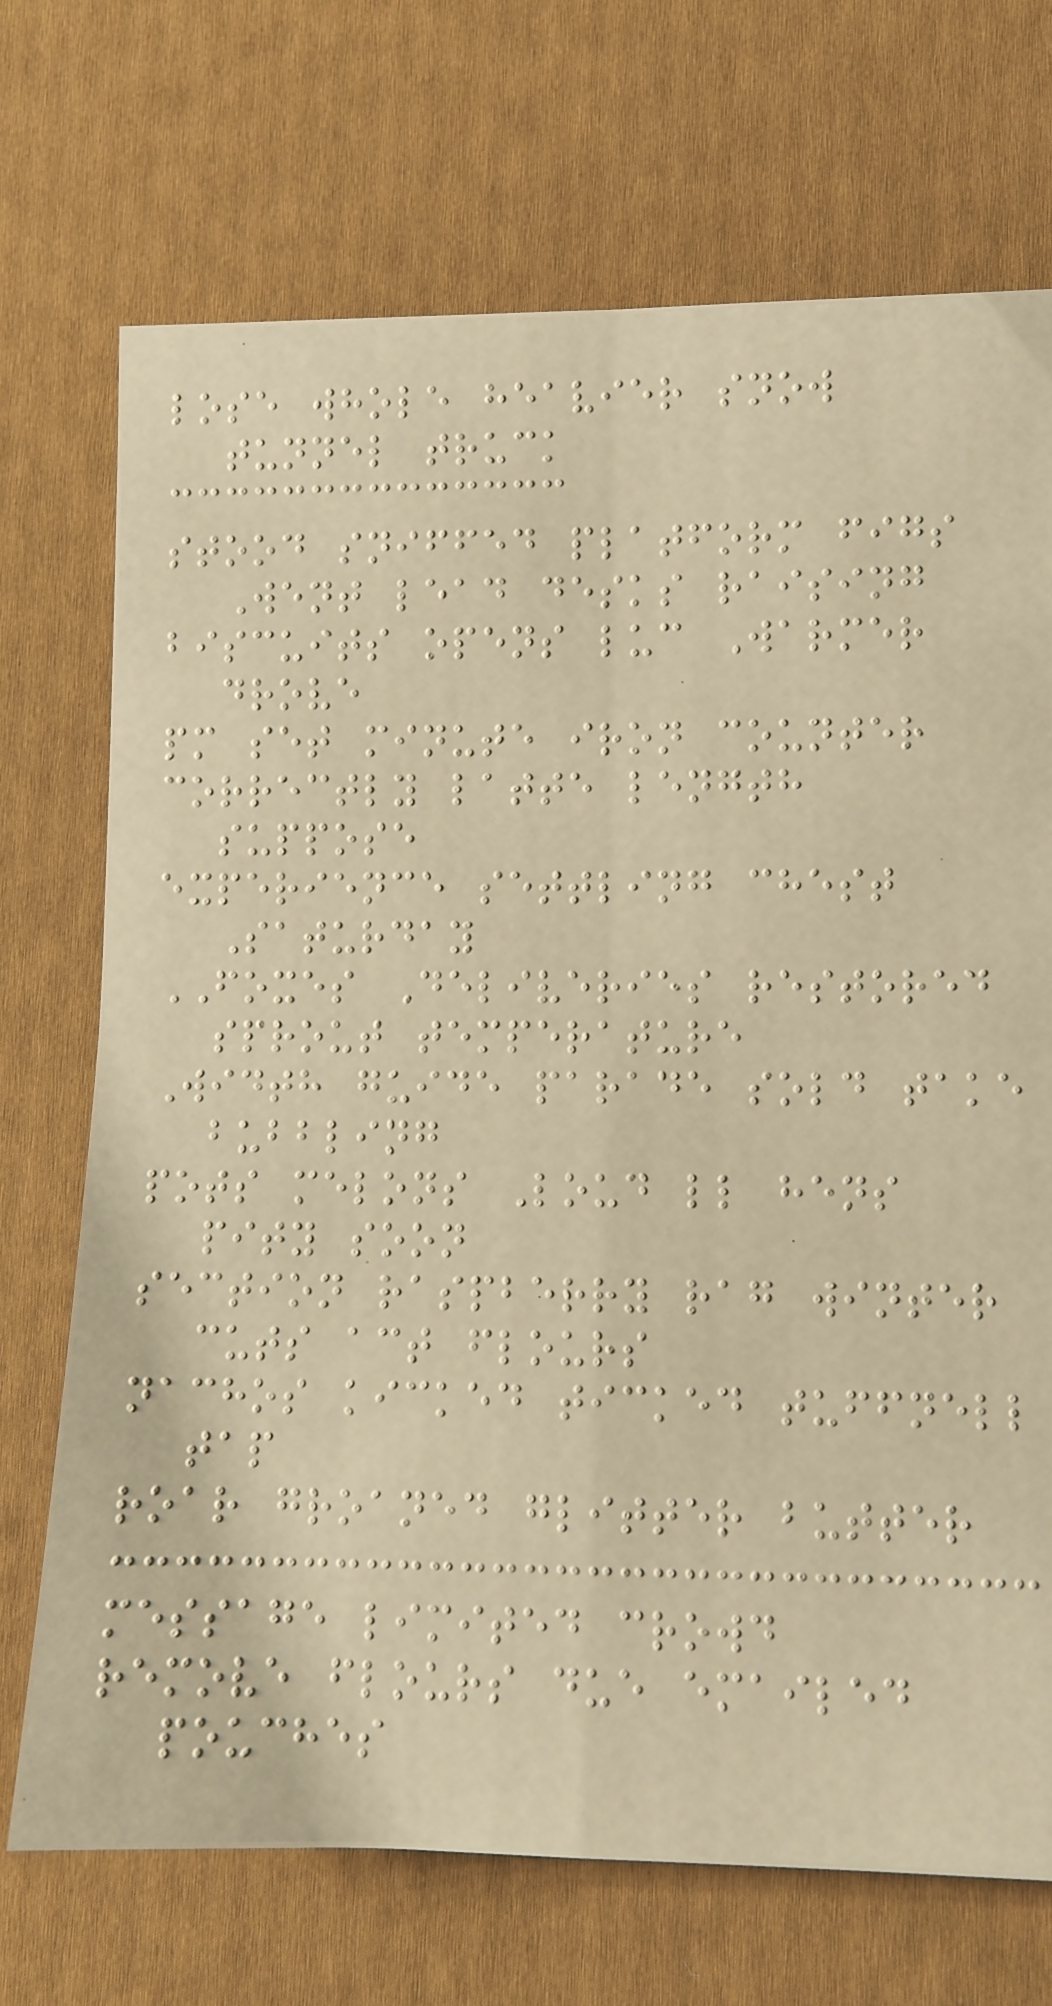lose whole heavier snow
tunnel truck
stood sniffed platform figs
Went lead desks raising
biscuits opens luc Warmer
drove
pm set minute iron counter
correctly latte length
suppose
experience settling chest
Saturday
FOXES Deliveries restored
sprout temperature
Width guide parade sold take
bubbling
pots melons Loud ll hens
pity soon
section raspberry rag winter
cuts act flours
nachos kicked ticked tuffnell
tap
roar groaned glitter butter
message limited crowd
remove flours due emailed
pouches
